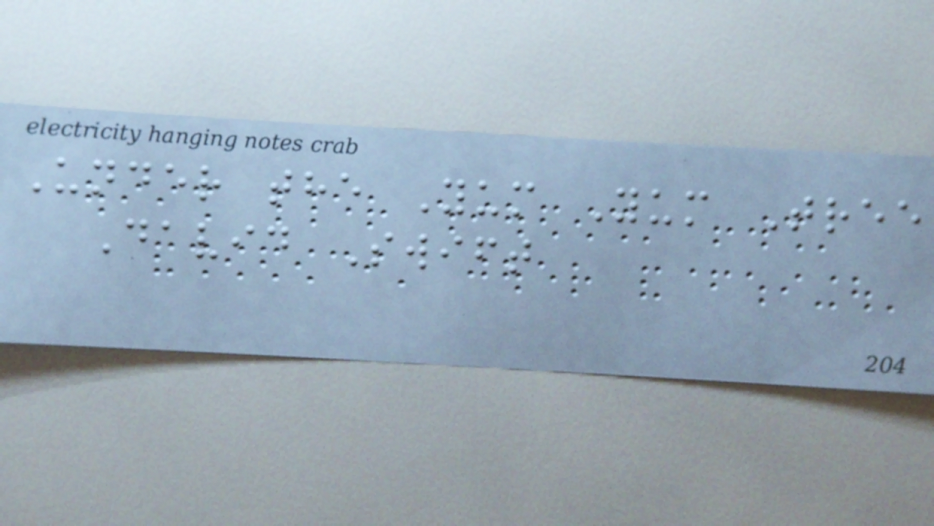Under the Yum Yum Tree
David Swift
